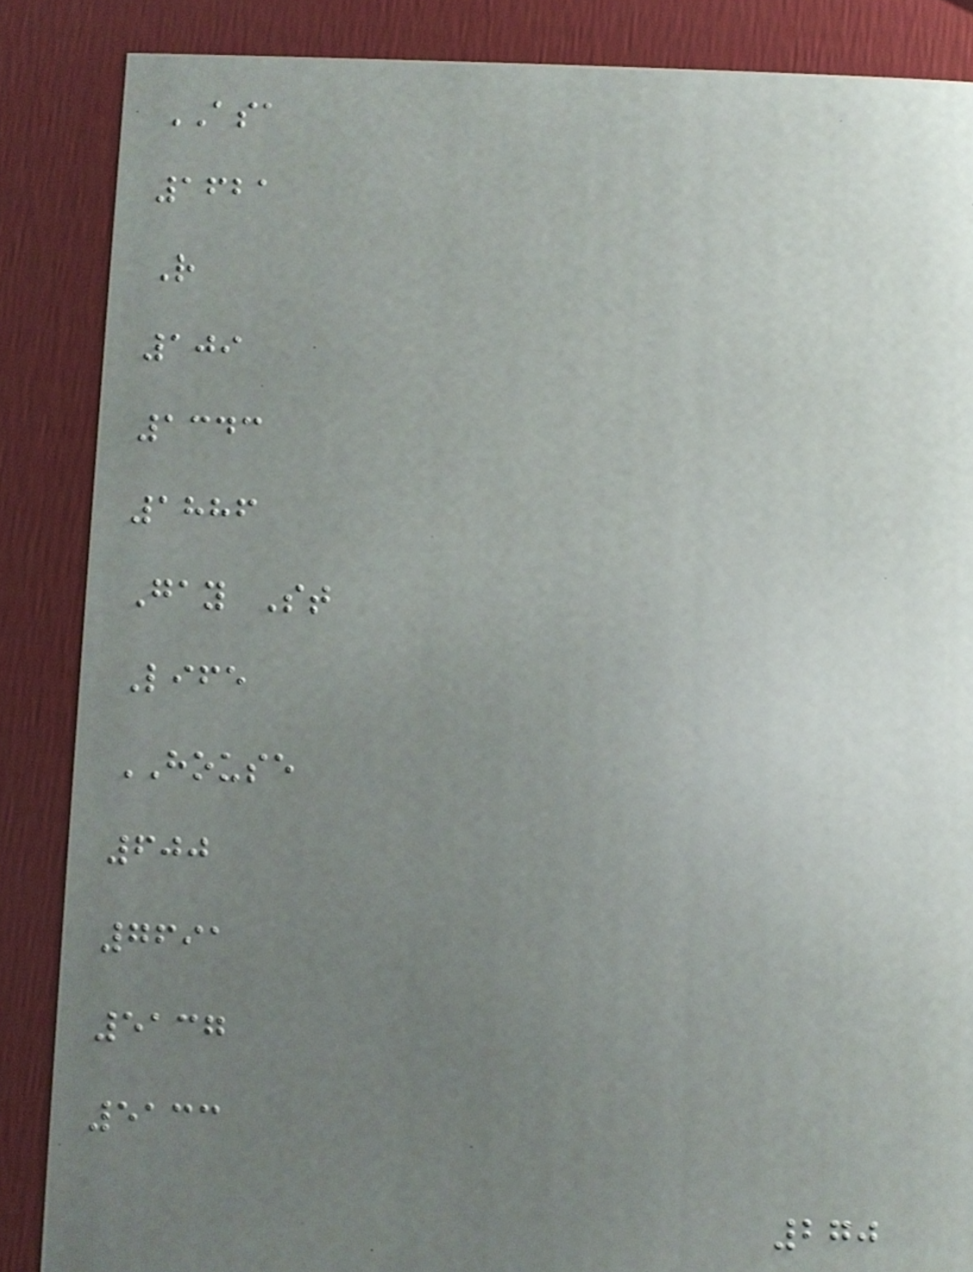ASA
1621
R
109
1343
1886
Gay St
Life
HOUSE
600
7691
5137
5133
270
